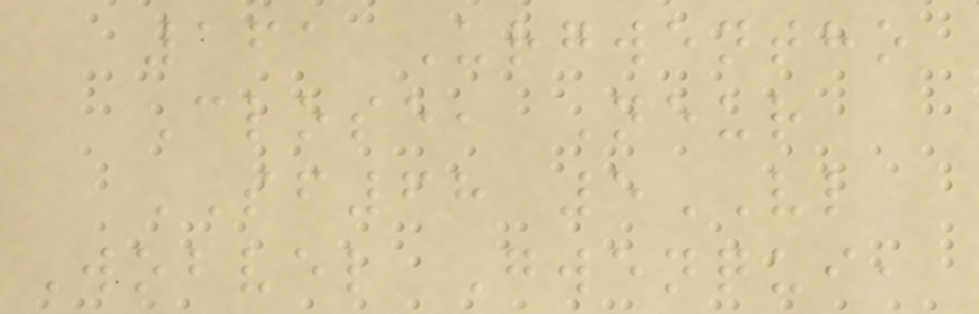161 Urgwentho
Close, Neur
SF68 5VL
Wobvel Gwenqui,
